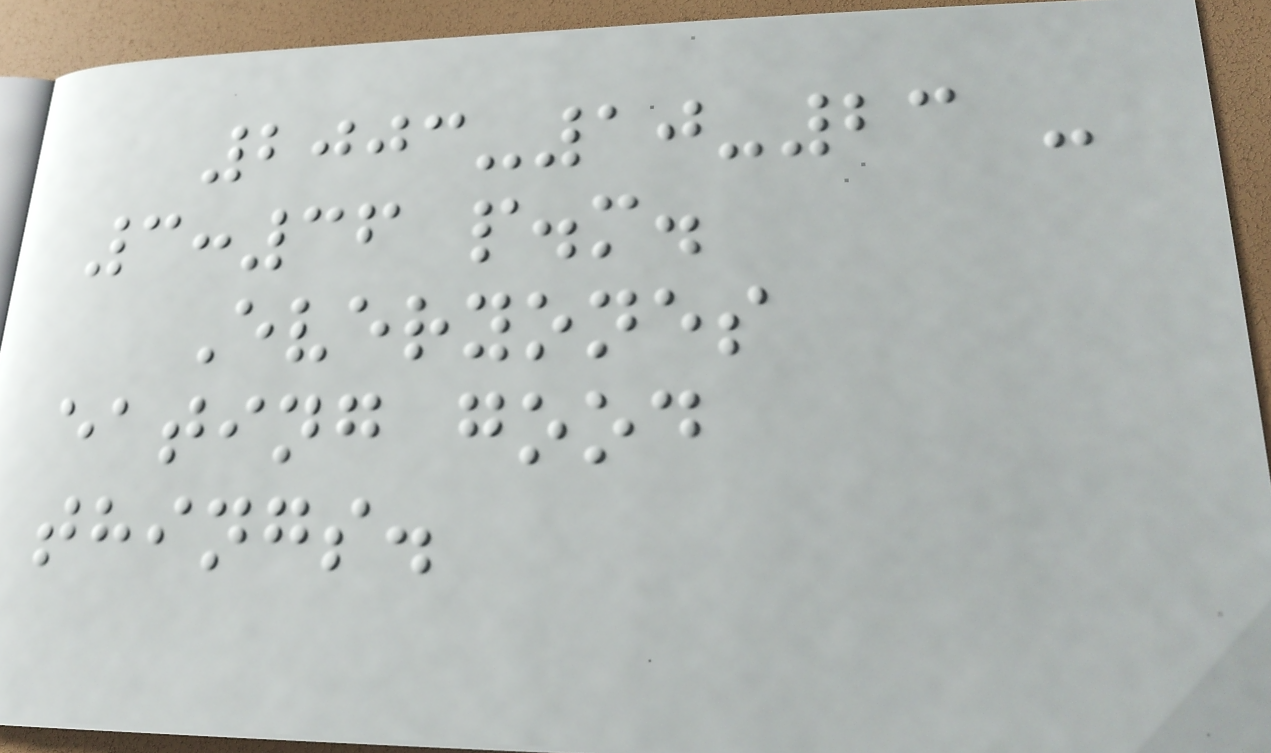2003-10-23 -
3:36 p.m.
Everyones
eating good
things.
